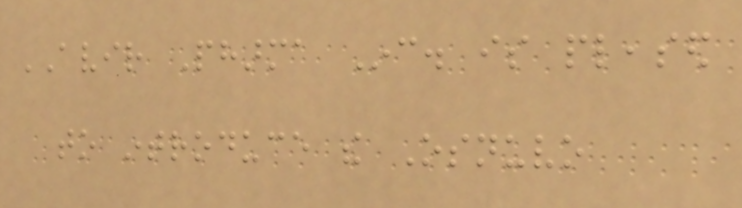AVIR Pharma Inc. is pleased
to introduce the Osnuvo
